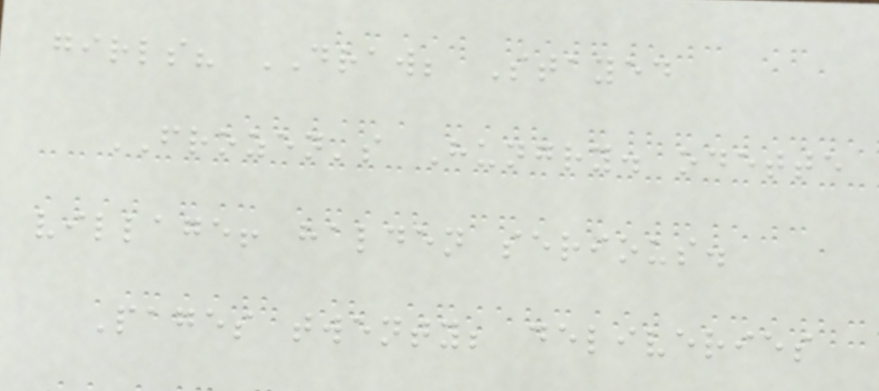girls? DRAW; Stayed
FROZEN's Hungry. odette
village! halden serious.
Pages twenty; deliveries
